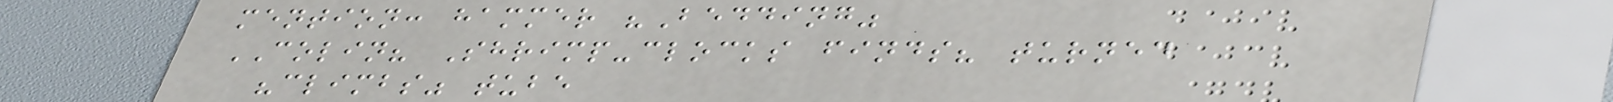mention: hammer "Bedding"
COLIN? Shrimp-clocks finds? turned
"climbs" tube
